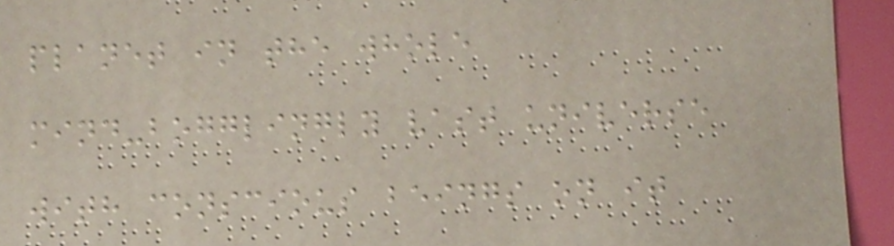planet in the whole
mind-bogglingly vast universe
with conscious beings on it
